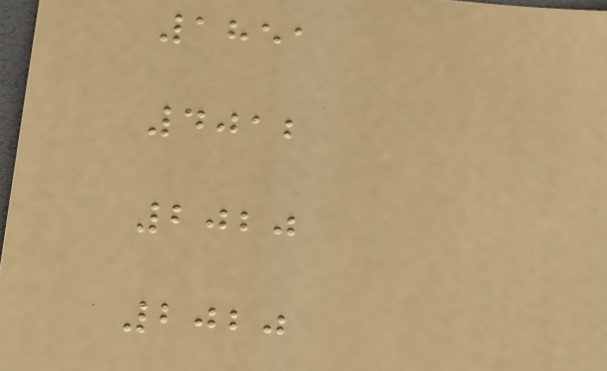1851
4012
2020
2020
